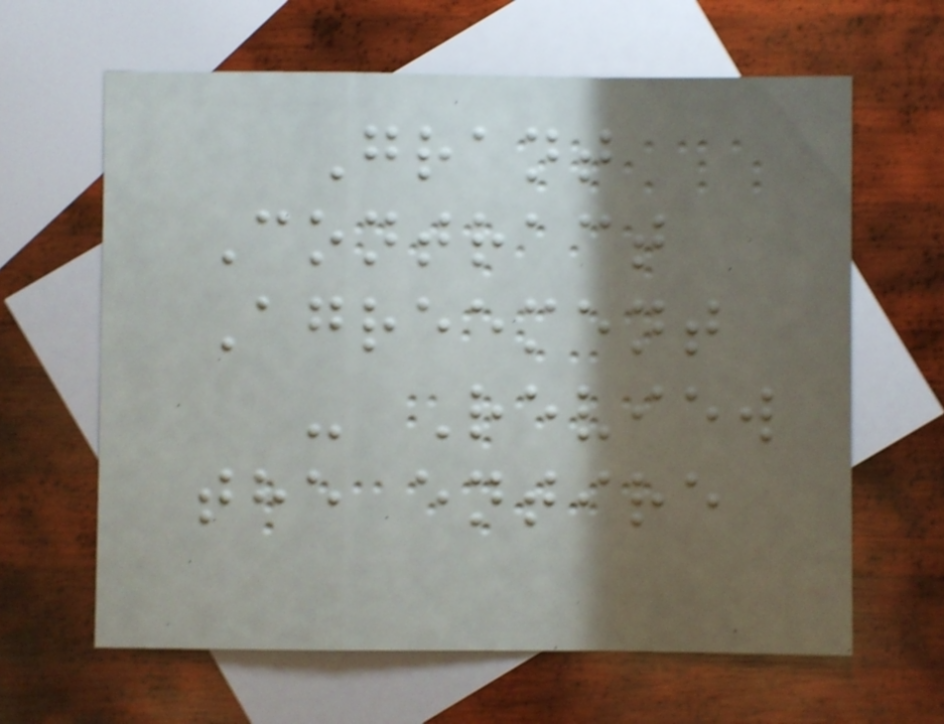Grant
Contract
Agreement
- Review
the entire
